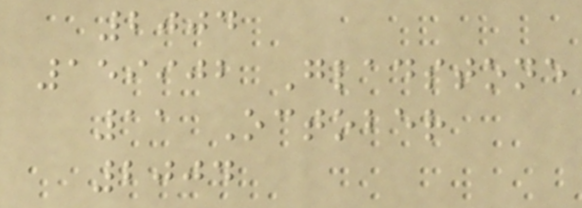2004
159902 Gladstone
11 October
2004
